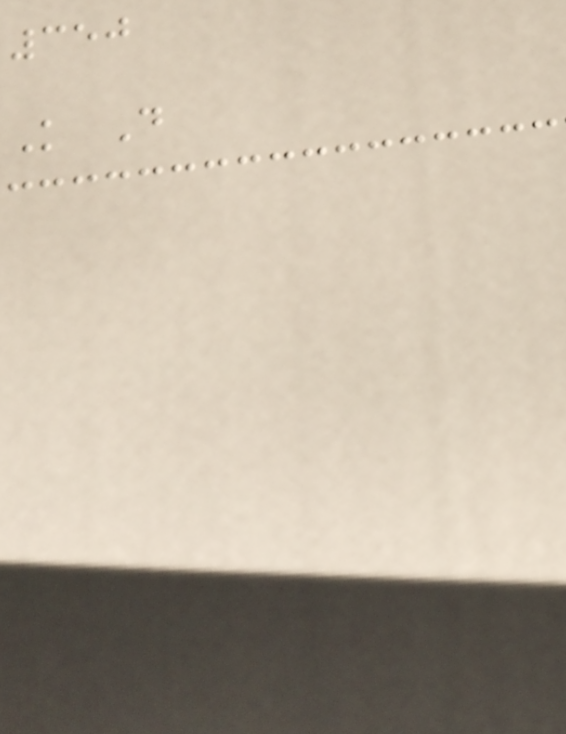350
K D
